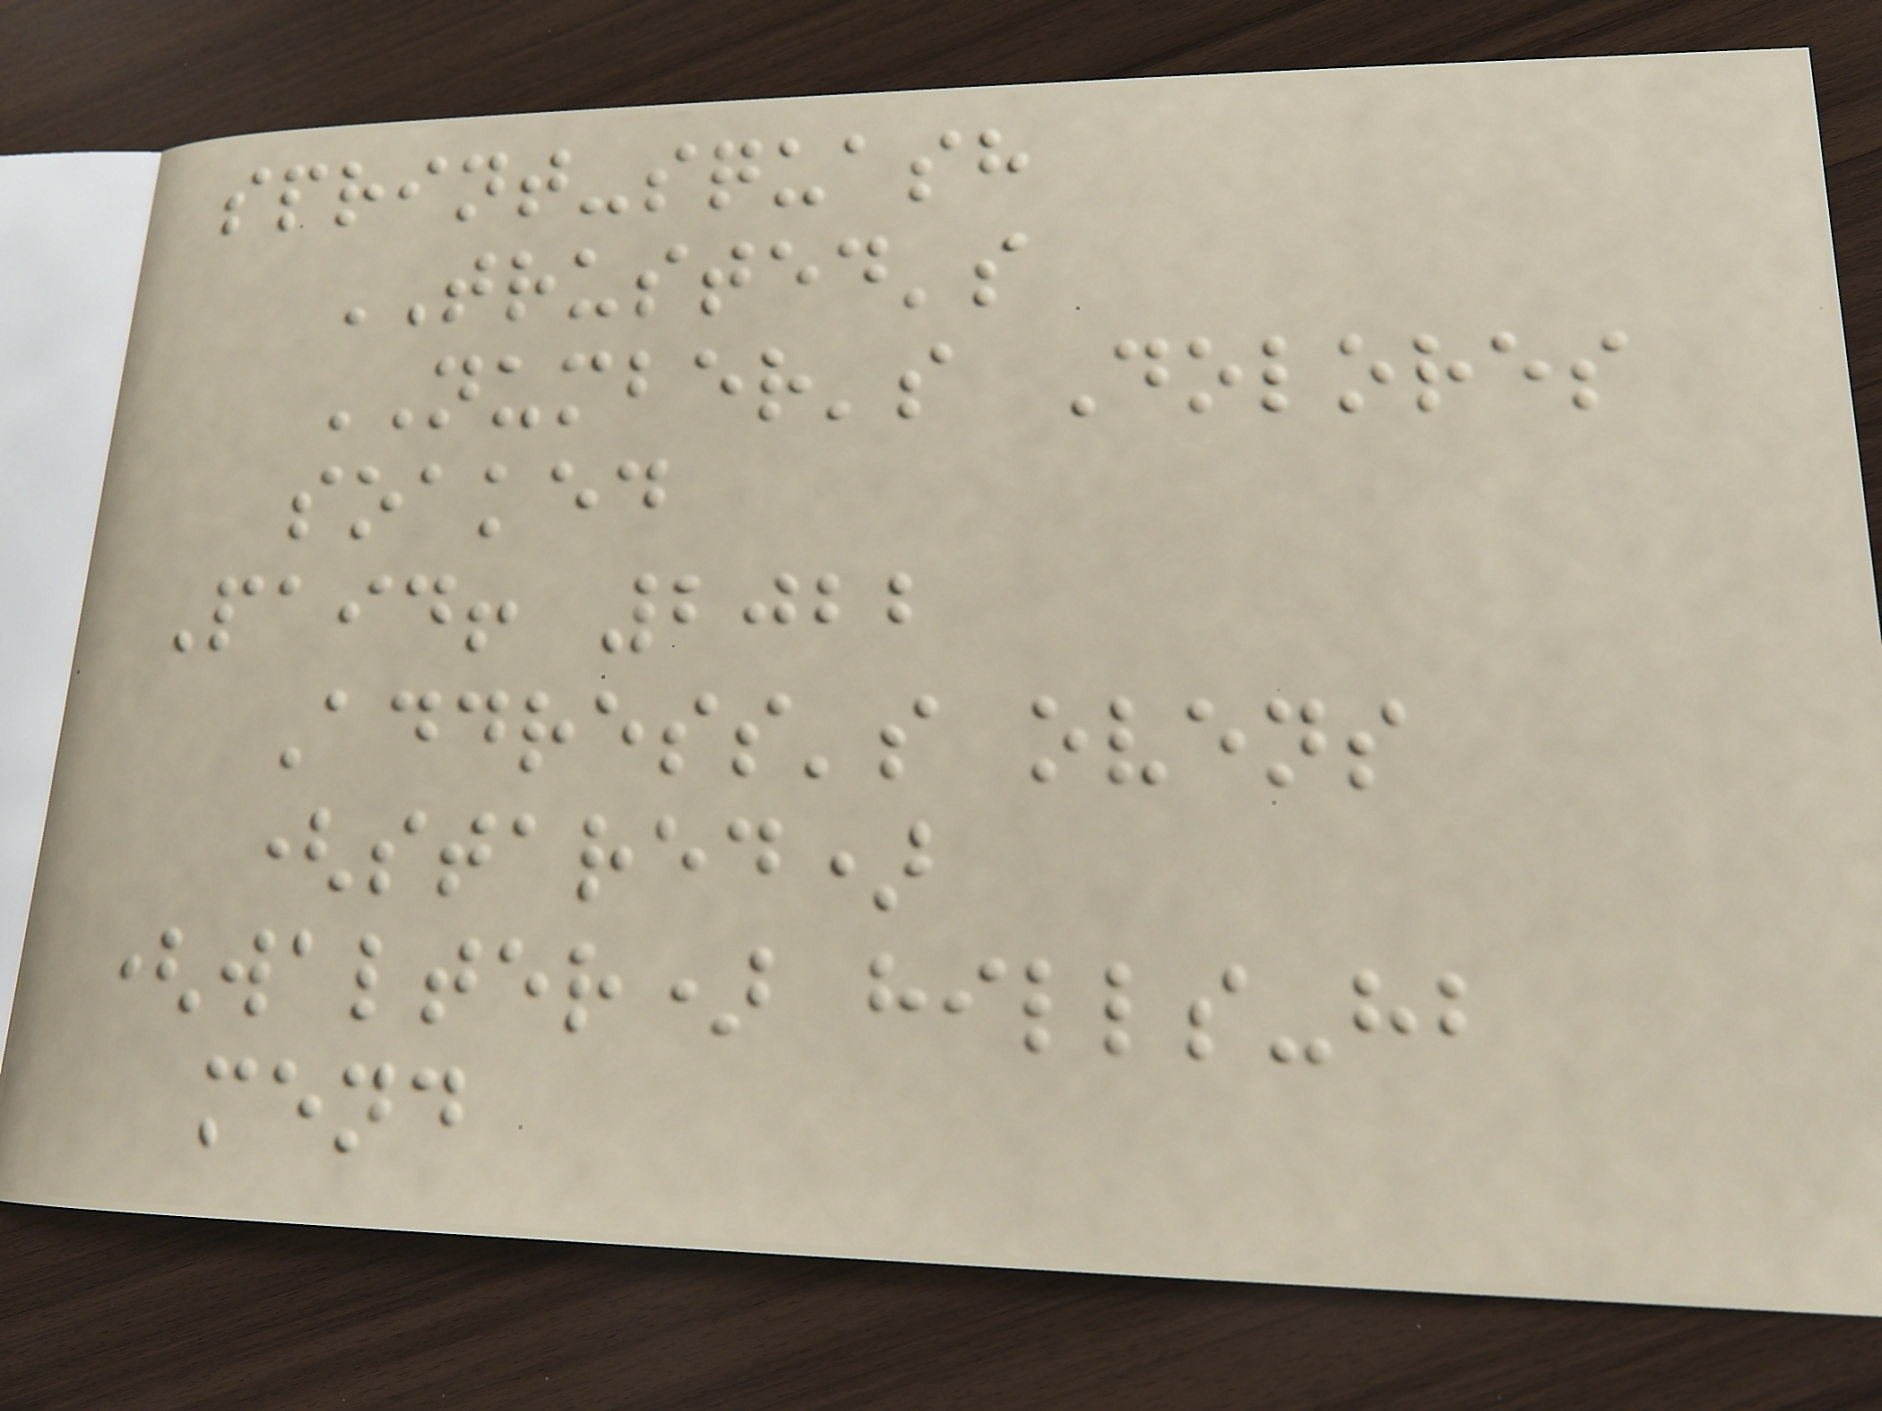sprint-squash
TRUSTED's
NUMBER's Dolores
soaked
Paid! 2022
Address's ovens
(stared)
(walter) hills-hb
mend
